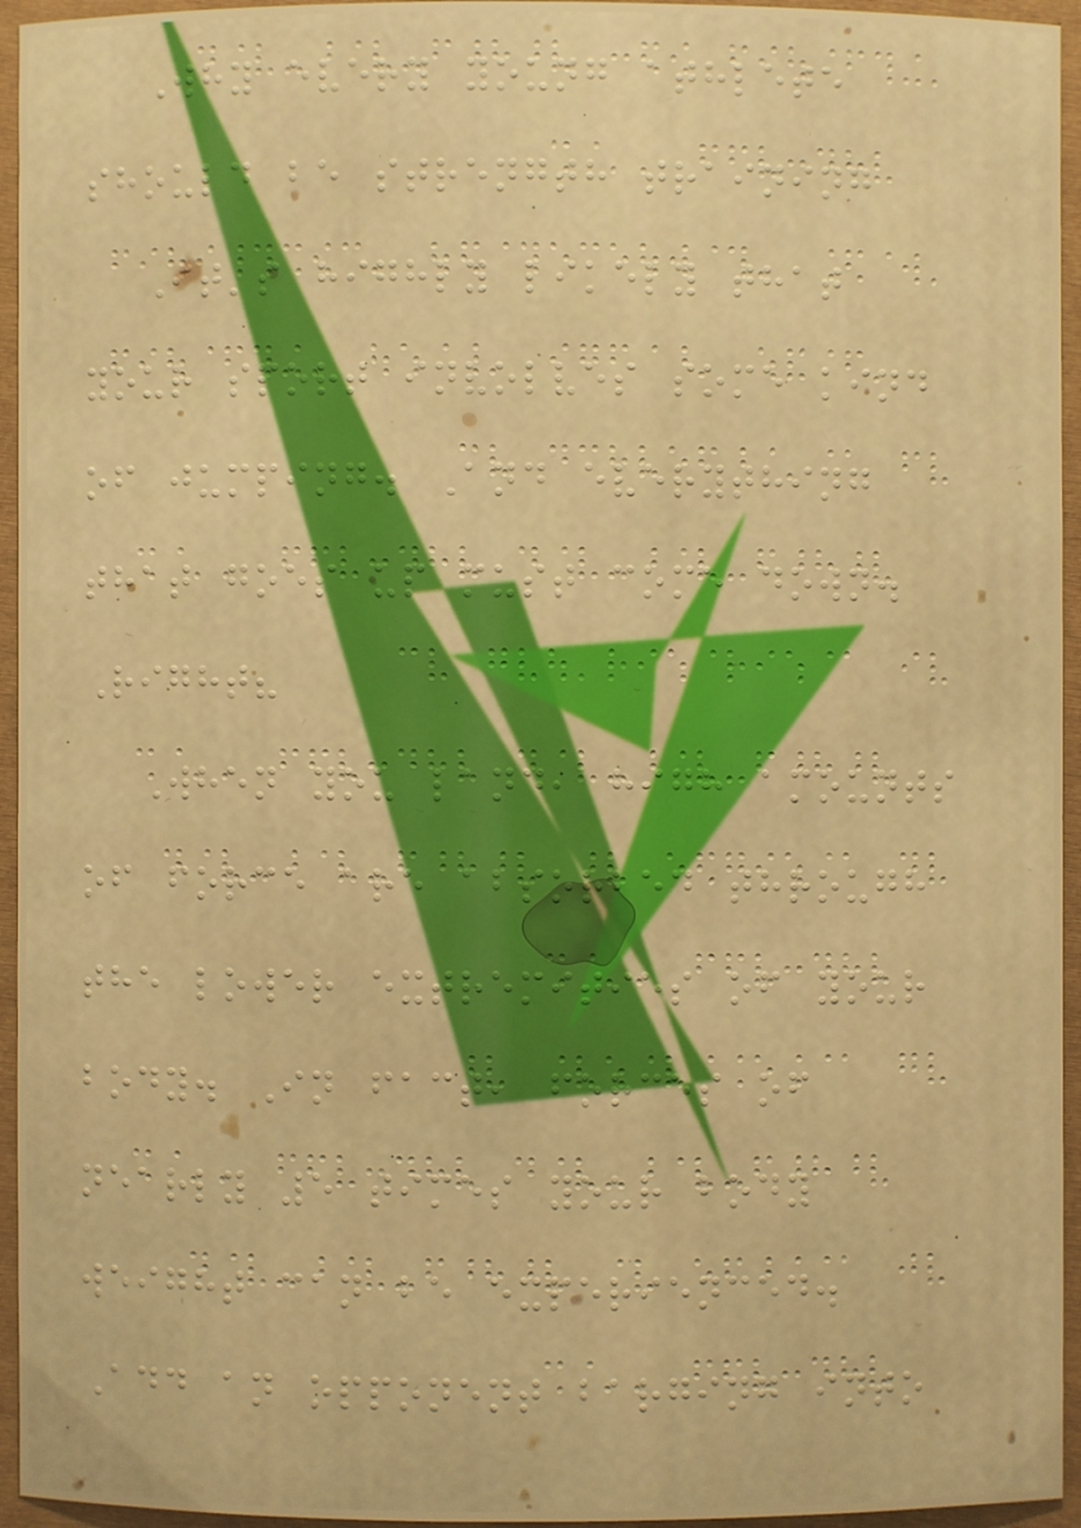Why every young athlete
should be strength training
It's highly likely that
your sport involves some kind
of jumping. And everything
that goes up must come down.
Right?
When you land, high amounts
of force are absorbed through
the lower extremities of your
body. In fact, forces of
nearly 5 times your body
weight can be experienced.
Add an opponent barging into
